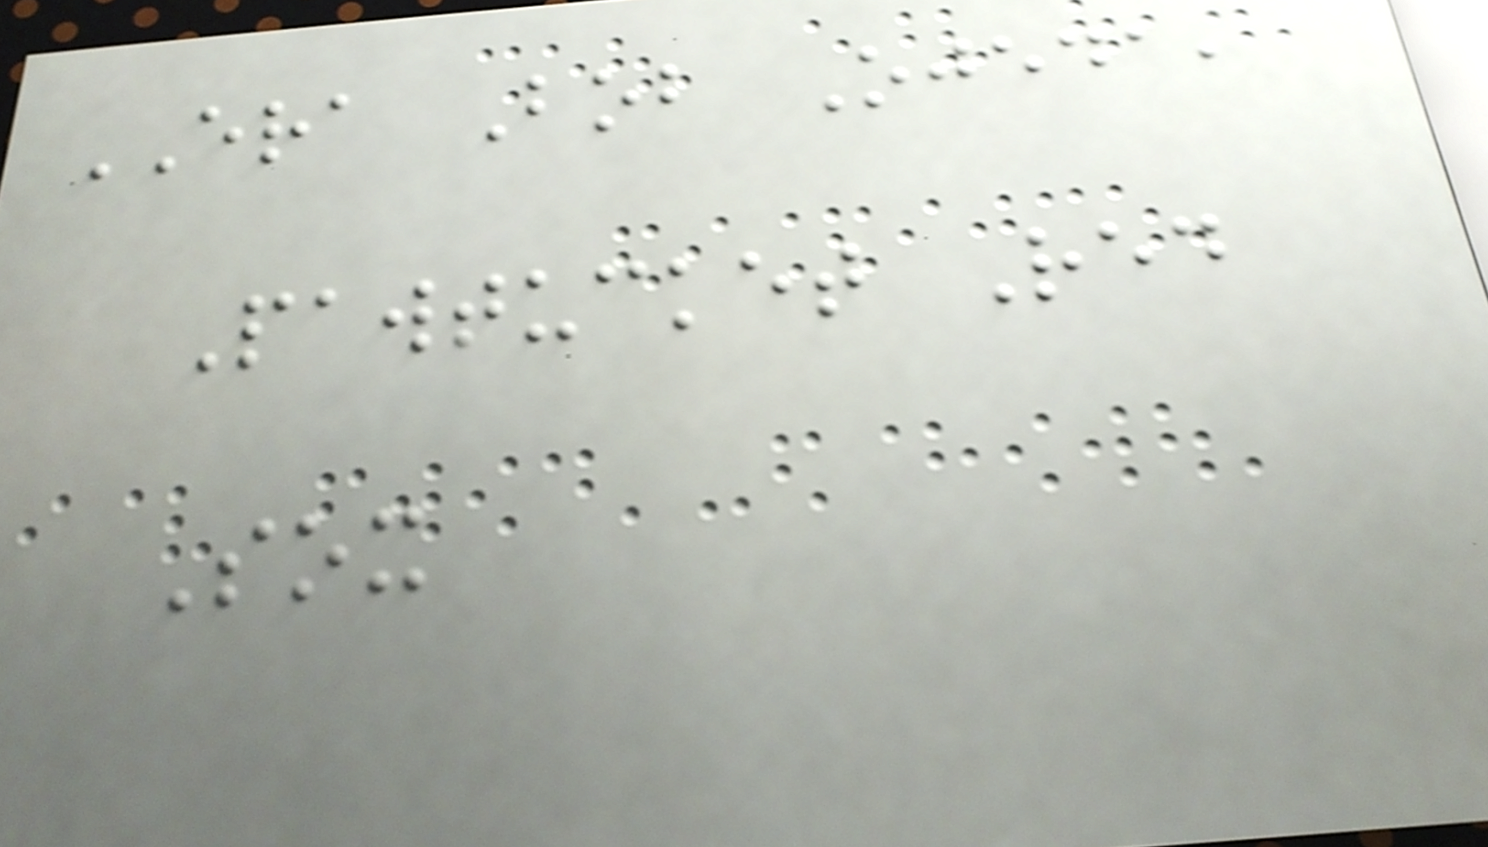ERA Bob Ojeda,
Pawtucket Red
Sox
